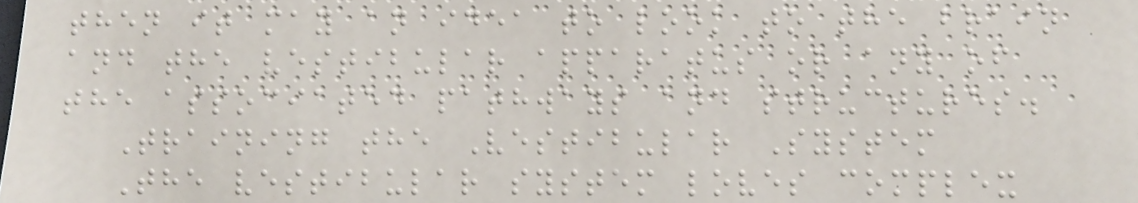then it may an idea to look to the brain
and the vestibular apparatus or any of
the associated pathways and structures.
Training the Vestibular System
The vestibular system loves complex
